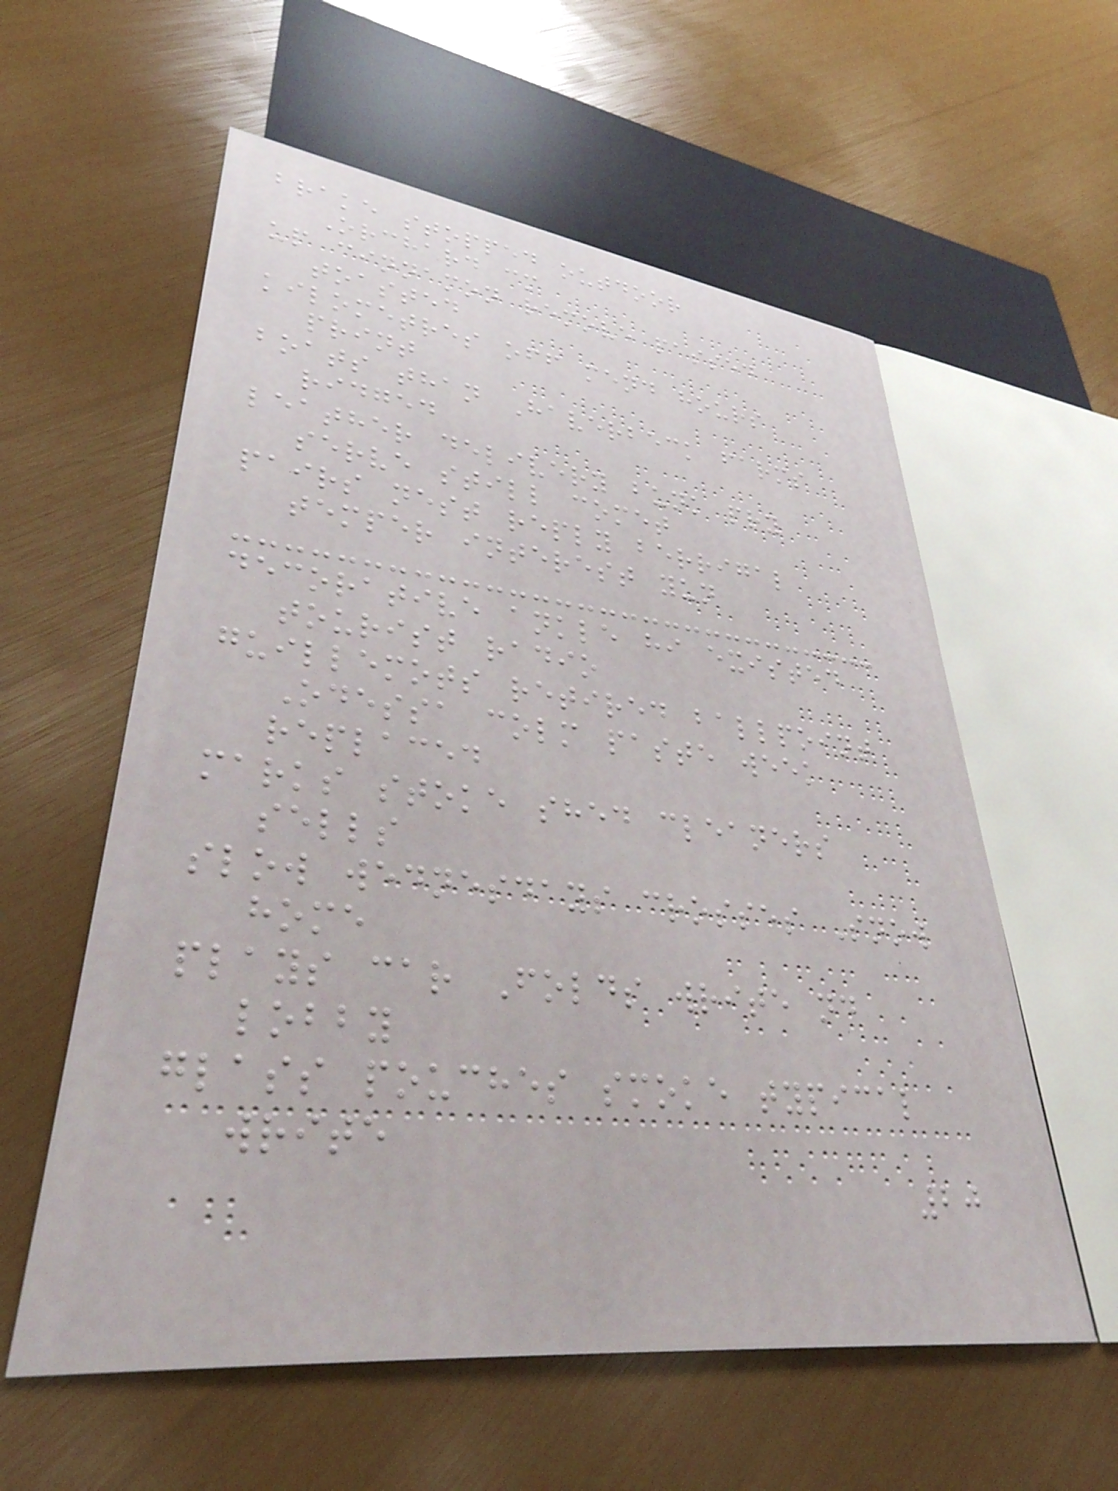brake stopped outdoor
Orchard cm
up cinnamon remove passed
toasted
kilometres off mend hours
print
boats than Haverbeck farms
ridged
leather delivery bunk pry
serve still comet
pairs nest reply berrigal
temper interest yun
decorative ankle hi existed
tourist radio
guillemots retired ballpoint
Odessa colm paste week
replaced
marks stoke shed cleaners
sells
slow wednesdays crosses Snow
home
plays car Folds write nd
lobby
glass pouches smoke typical
write
20
